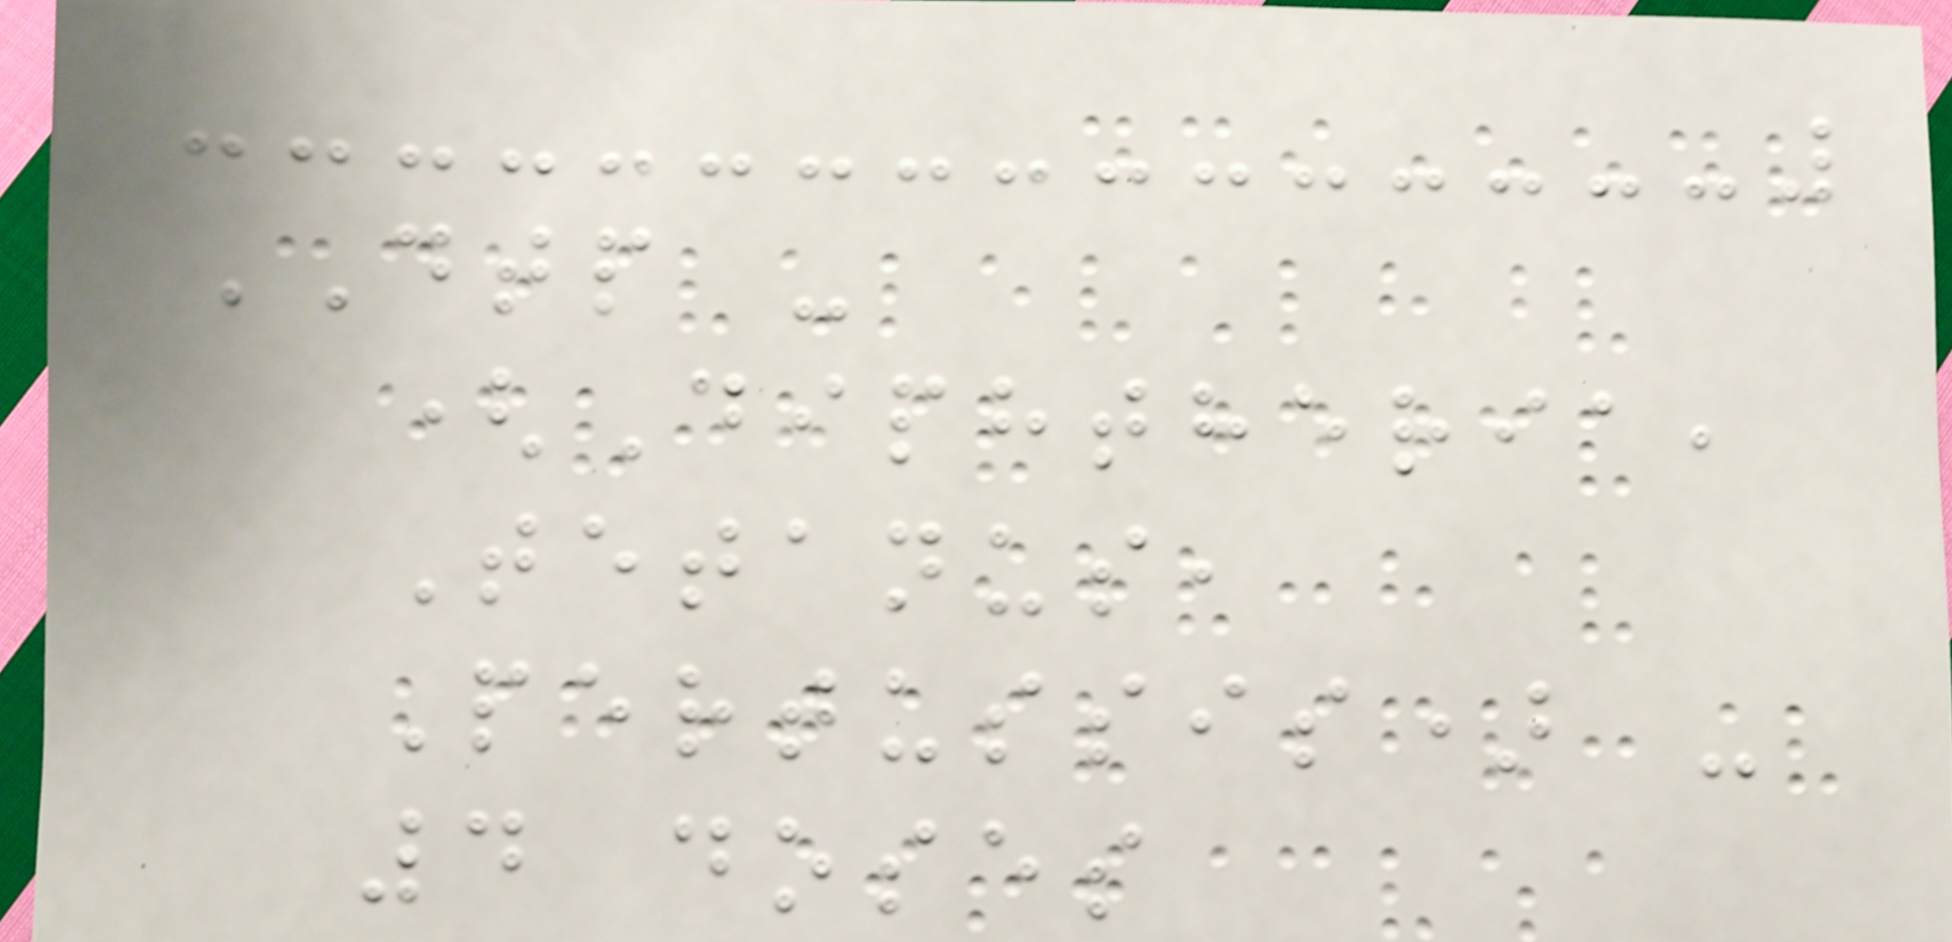DTP -
(Diphtheria,
Tetanus,
Pertussis) -
4 doses
